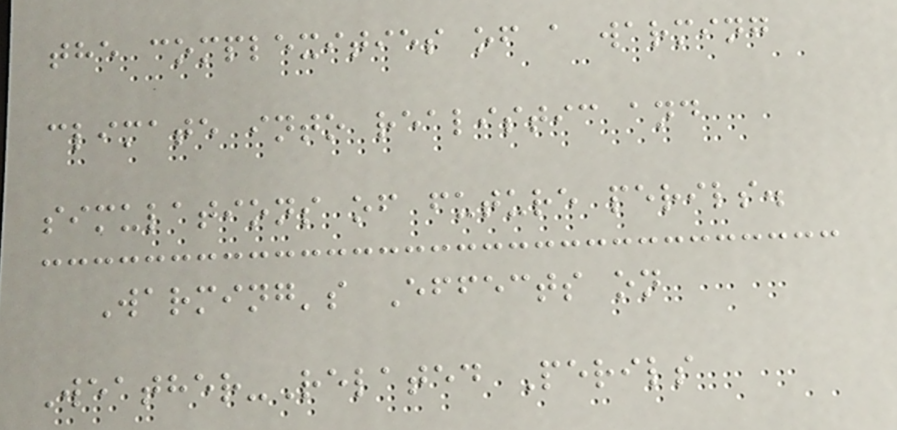the complexities of a warming
climate into realistic and
simulations of future perils.
Warming's Effects on
Weather-Related Perils
